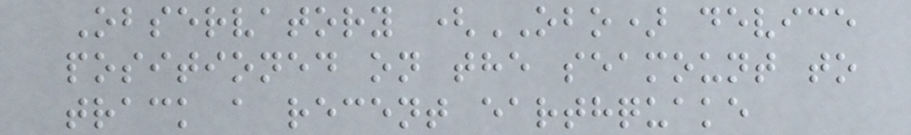Observatory (OBO) device
positioned on the seamount to
track a recent earthquake
